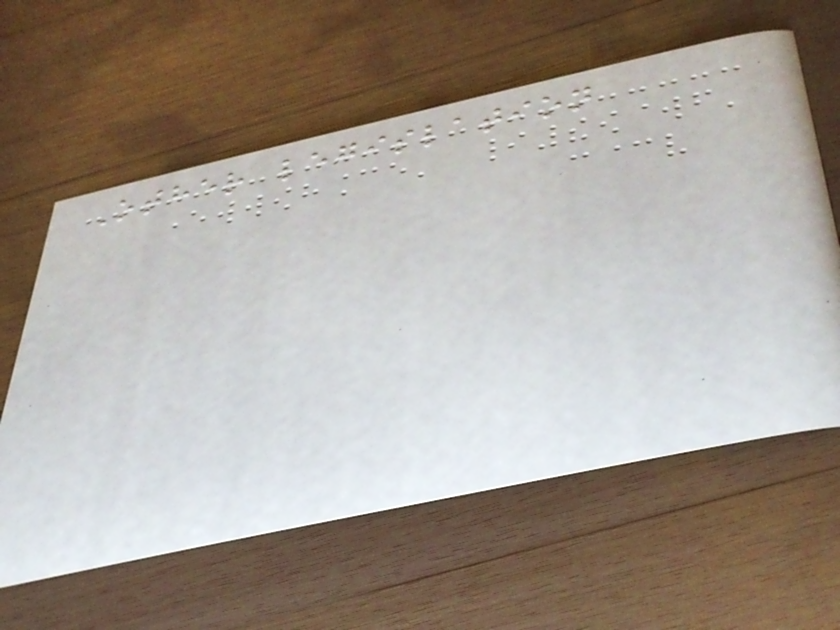Other legislation
